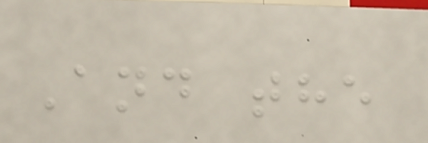And the
